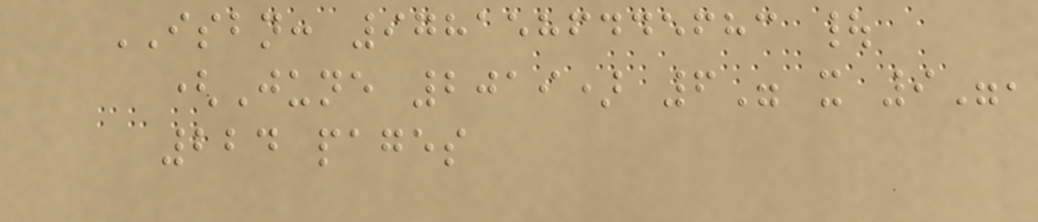ISBN: 9781586445683 |
(June 2019) 6" x 9",
224 pages
